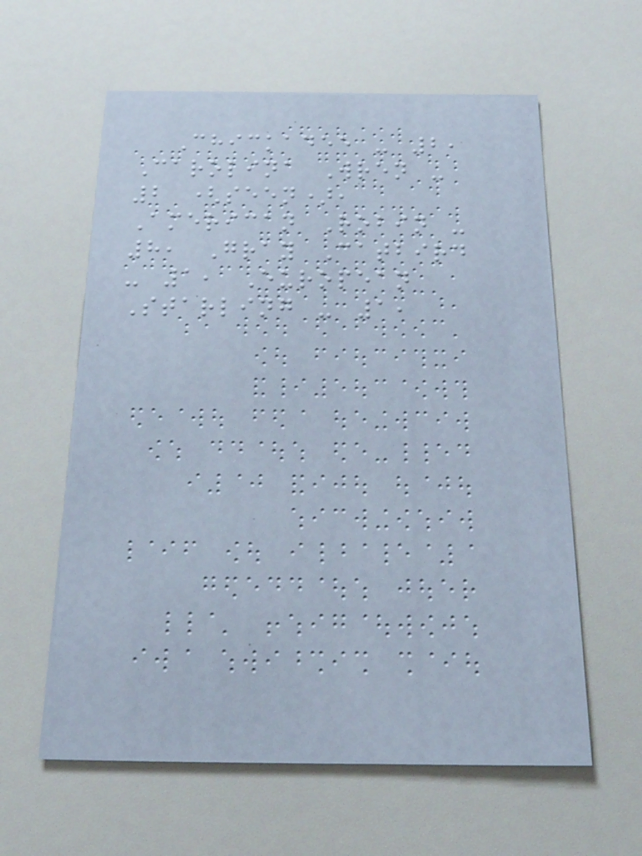Chickadee - 2,
Carolina Wren -
2 (seen),
American Robin -
8, Gray Catbird
- 1, European
Starling - 1,
